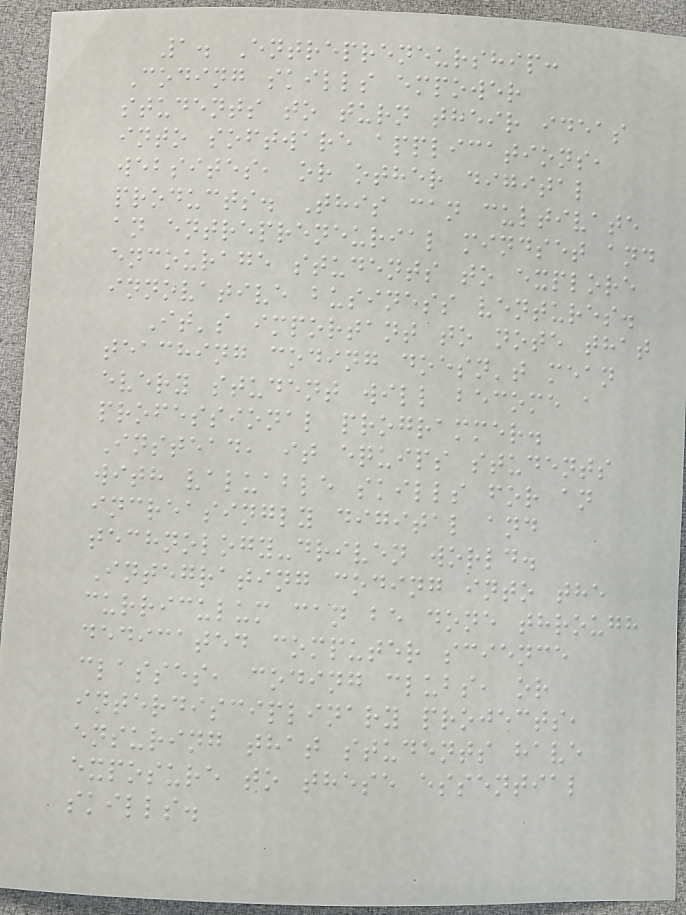1. Entrepreneurship:
Coding skills empower
students to turn their ideas
into software applications,
websites, or other digital
products. This can cultivate
an entrepreneurial mindset and
encourage students to explore
innovative business ventures.
It's important to note that
teaching coding doesn't mean
every student will become a
professional programmer.
Instead, it equips students
with valuable skills for an
increasingly digital and
technology-driven world.
Integrating coding into the
curriculum can be done through
dedicated computer science
classes, coding clubs, or
interdisciplinary projects,
ensuring that students have
exposure to these essential
skills.
